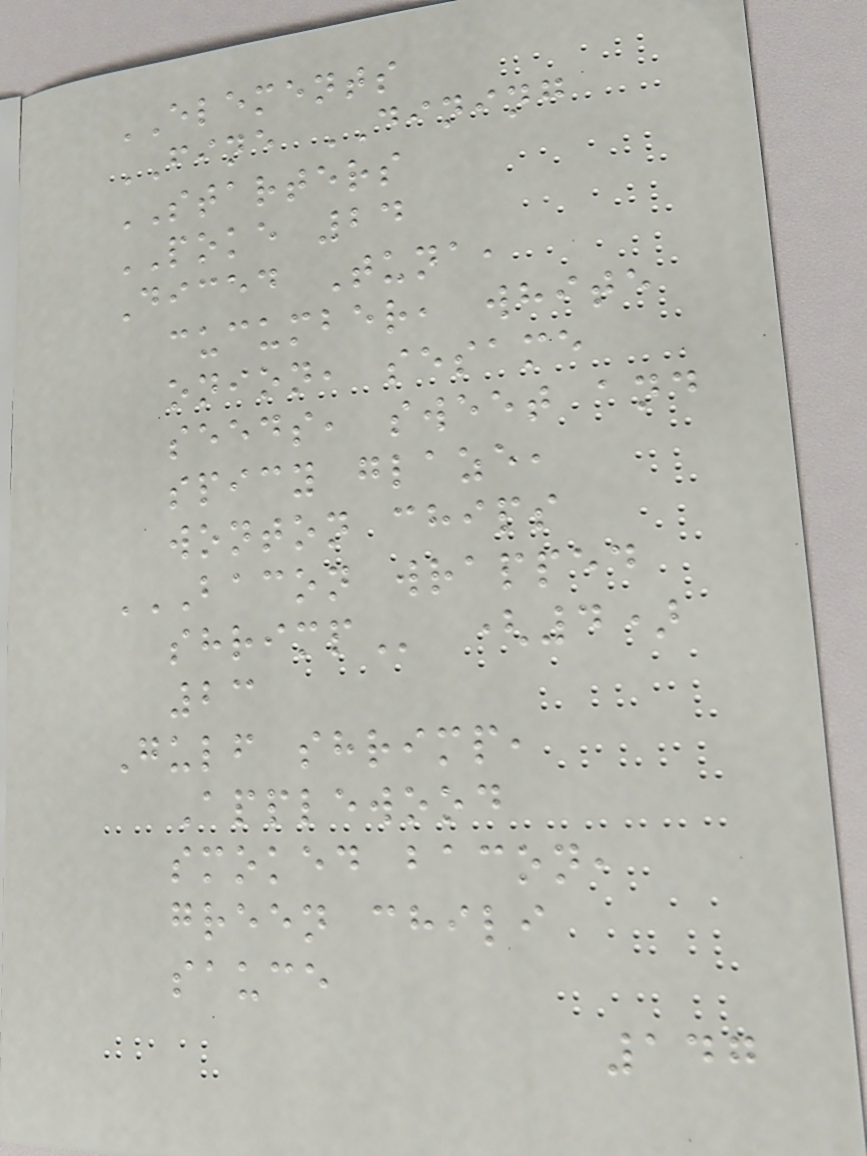ELEMENTS
FINE DINING
STARTERS
POKE 24
Diced Tuna,
cucumber, white
onion, sesame
seeds, sweet and
spicy glaze,
wonton chips
BACON WRAPPED
SHRIMP (4)
23
Gulf shrimp,
Applewood
smoked bacon,
green chili
sauce
147
